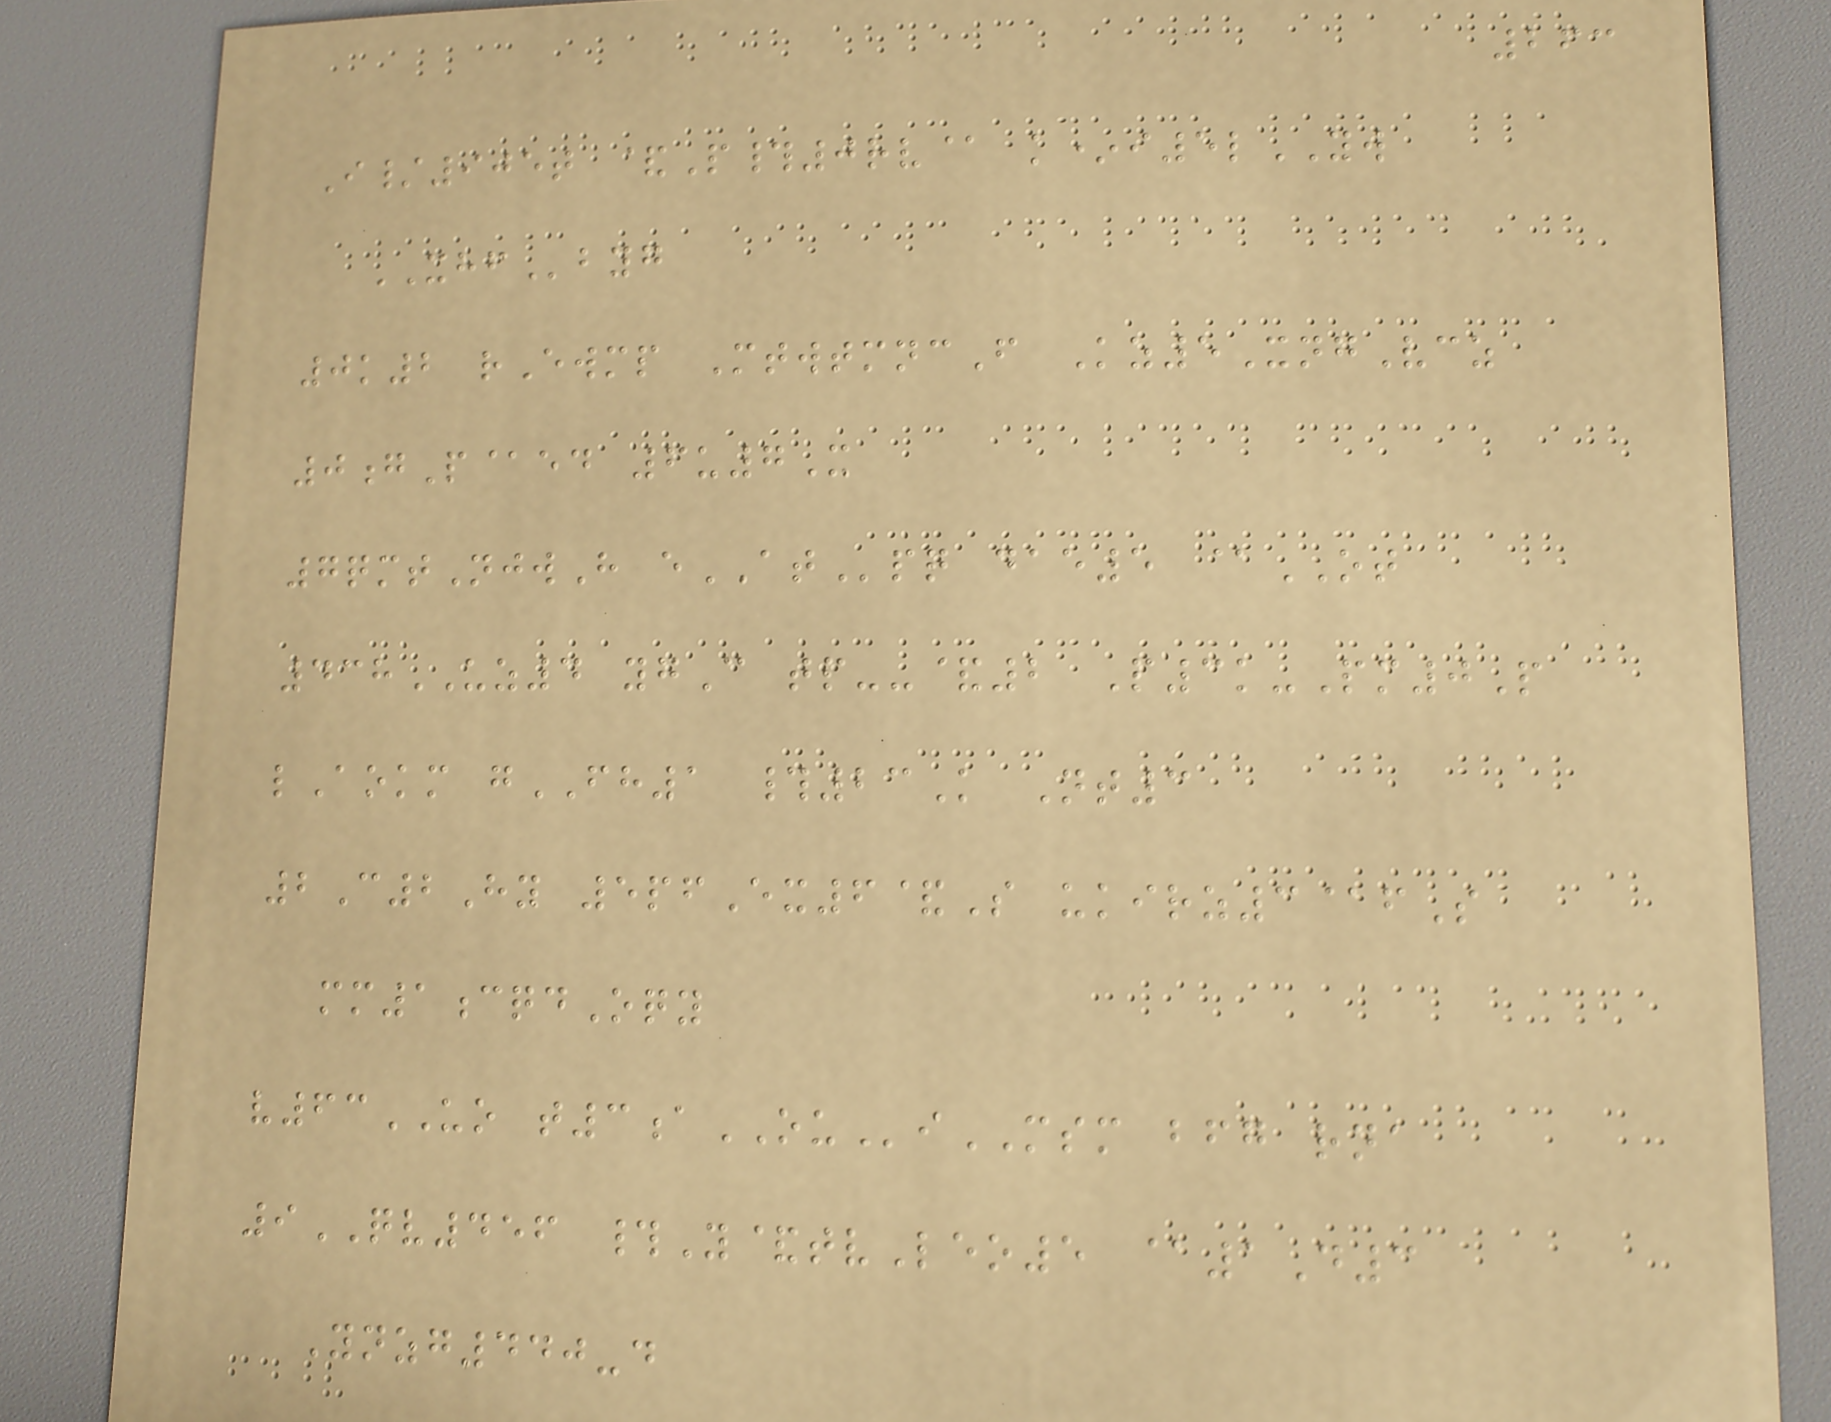263
I/905t &P#0rv@ k*i5lYW
XHFbyg
0k2 rEwmp MtwtmncF Kz5XngVcz
0gP@ed 6u7X
7qmtNjwH eATpq dae5 @OT
438UZ4 ygC tp--&2 P3k-Pm0P
lAokm gFH1 #23K Nt3
2C2Hy 5pfEx6&S ukirz3@fS
mm1cqdOqy
v63UO t3aOUiMSM bfg rna
9QV456 #Y&tvLeo5 @1D3
Ynzg440-d
